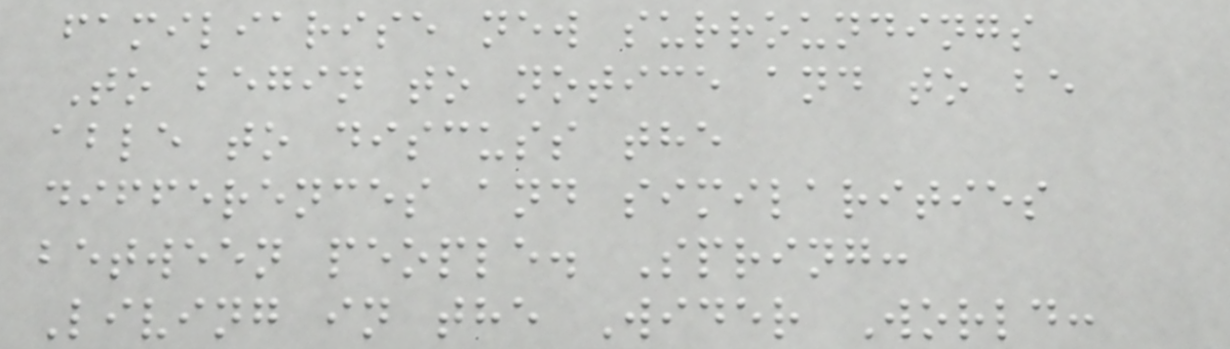familiarise new surroundings
To begin to notice and to be
able to discuss the
differences and similarities
between people. Spring:
Living in the Wider World:
